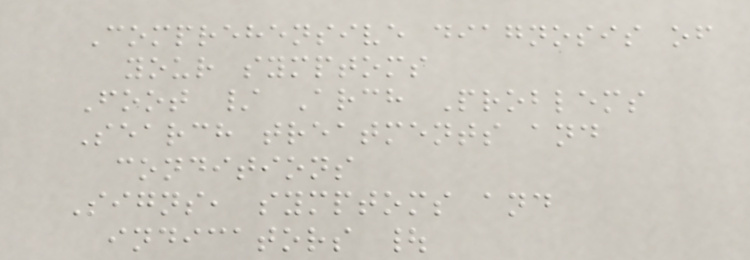Comprehensive diagnosis of
your symptoms
Foot / Arch Problems
Search treatments and
conditions
Signs, symptoms and
indicators |
